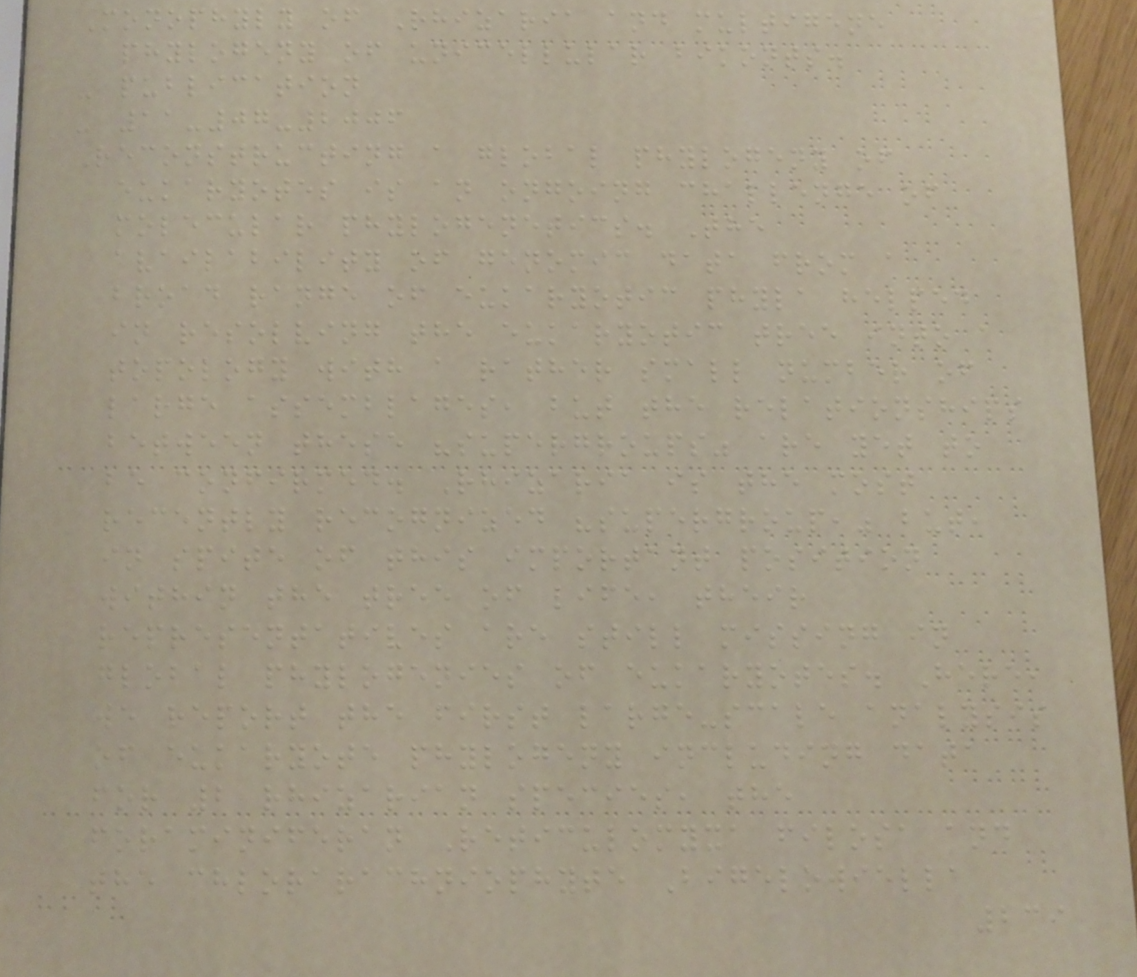Monophyly of Rhizaria and multigene
phylogeny of unicellular bikonts.
- publication
- 11-07-2006
Reconstructing a global phylogeny of
eukaryotes is an ongoing challenge of
molecular phylogenetics. The
availability of genomic data from a
broad range of eukaryotic phyla helped
in resolving the eukaryotic tree into a
topology with a rather small number of
large assemblages, but the relationships
between these "supergroups" are yet to
be confirmed. Rhizaria is the most
recently recognized "supergroup," but,
in spite of this important position
within the tree of life, their
representatives are still missing in
global phylogenies of eukaryotes. Here,
we report the first large-scale analysis
of eukaryote phylogeny including data
for 2 rhizarian species, the
foraminiferan Reticulomyxa filosa and
the chlorarachniophyte Bigelowiella
239
